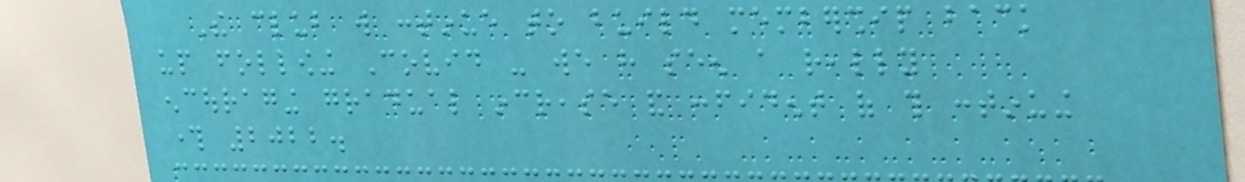The club will continue to build membership back
up following Covid - we have seen a really
encouraging gradual increase and confident of this continuing
through 2022.
